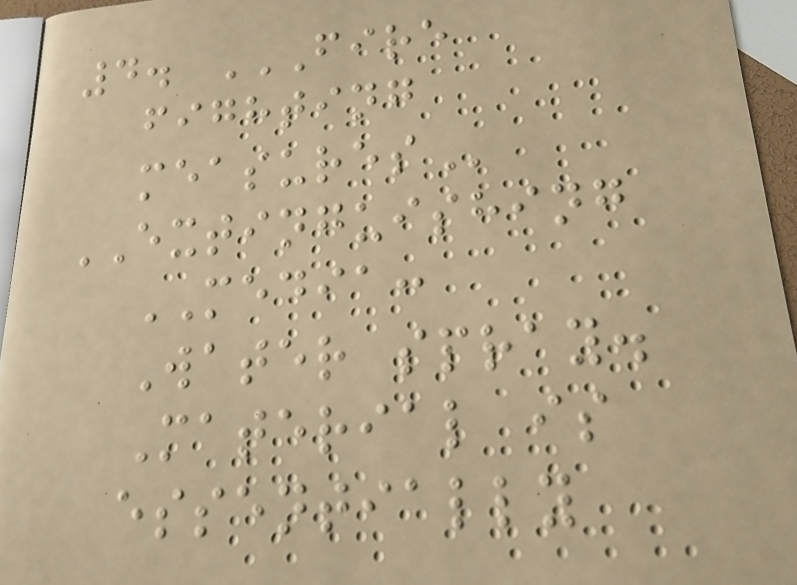4. FIRE
FIGHTING
MEASURES
EXTINGUISHING
MEDIA:
Water spray.
Material is
essentially
